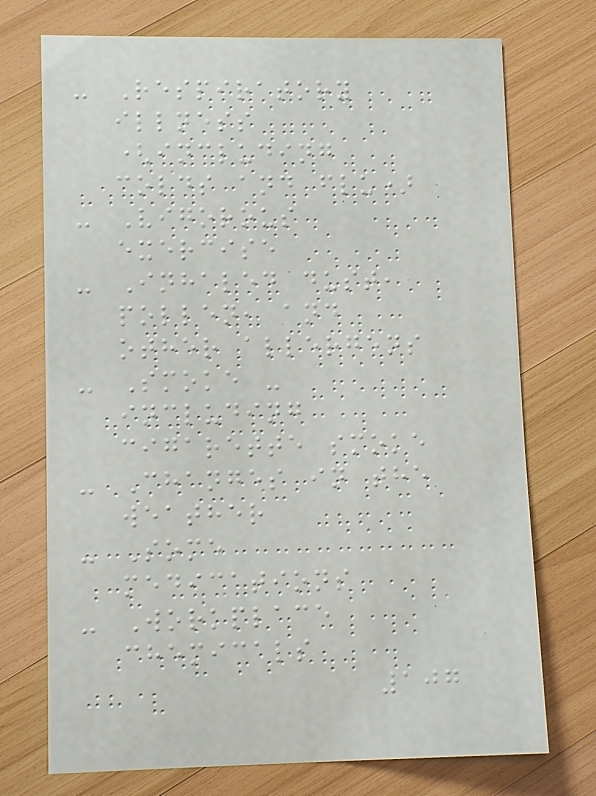- Respiratory
illness
(including
colds and flu)
- Vigorous
exercise
- Inhaled dust,
pollen, and
other allergens
- Smoke -
including
cigarette smoke
- Changes in the
weather
- Some
medications
- Workplace
chemicals
107
